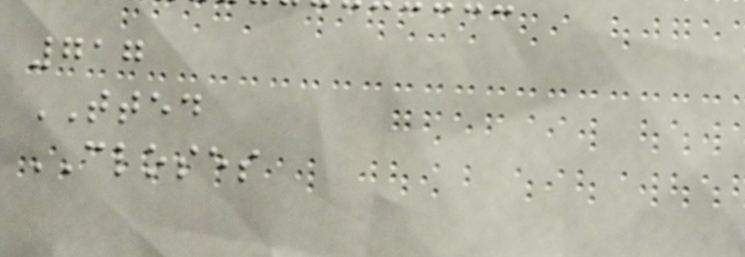717
TTED
CLOSES
